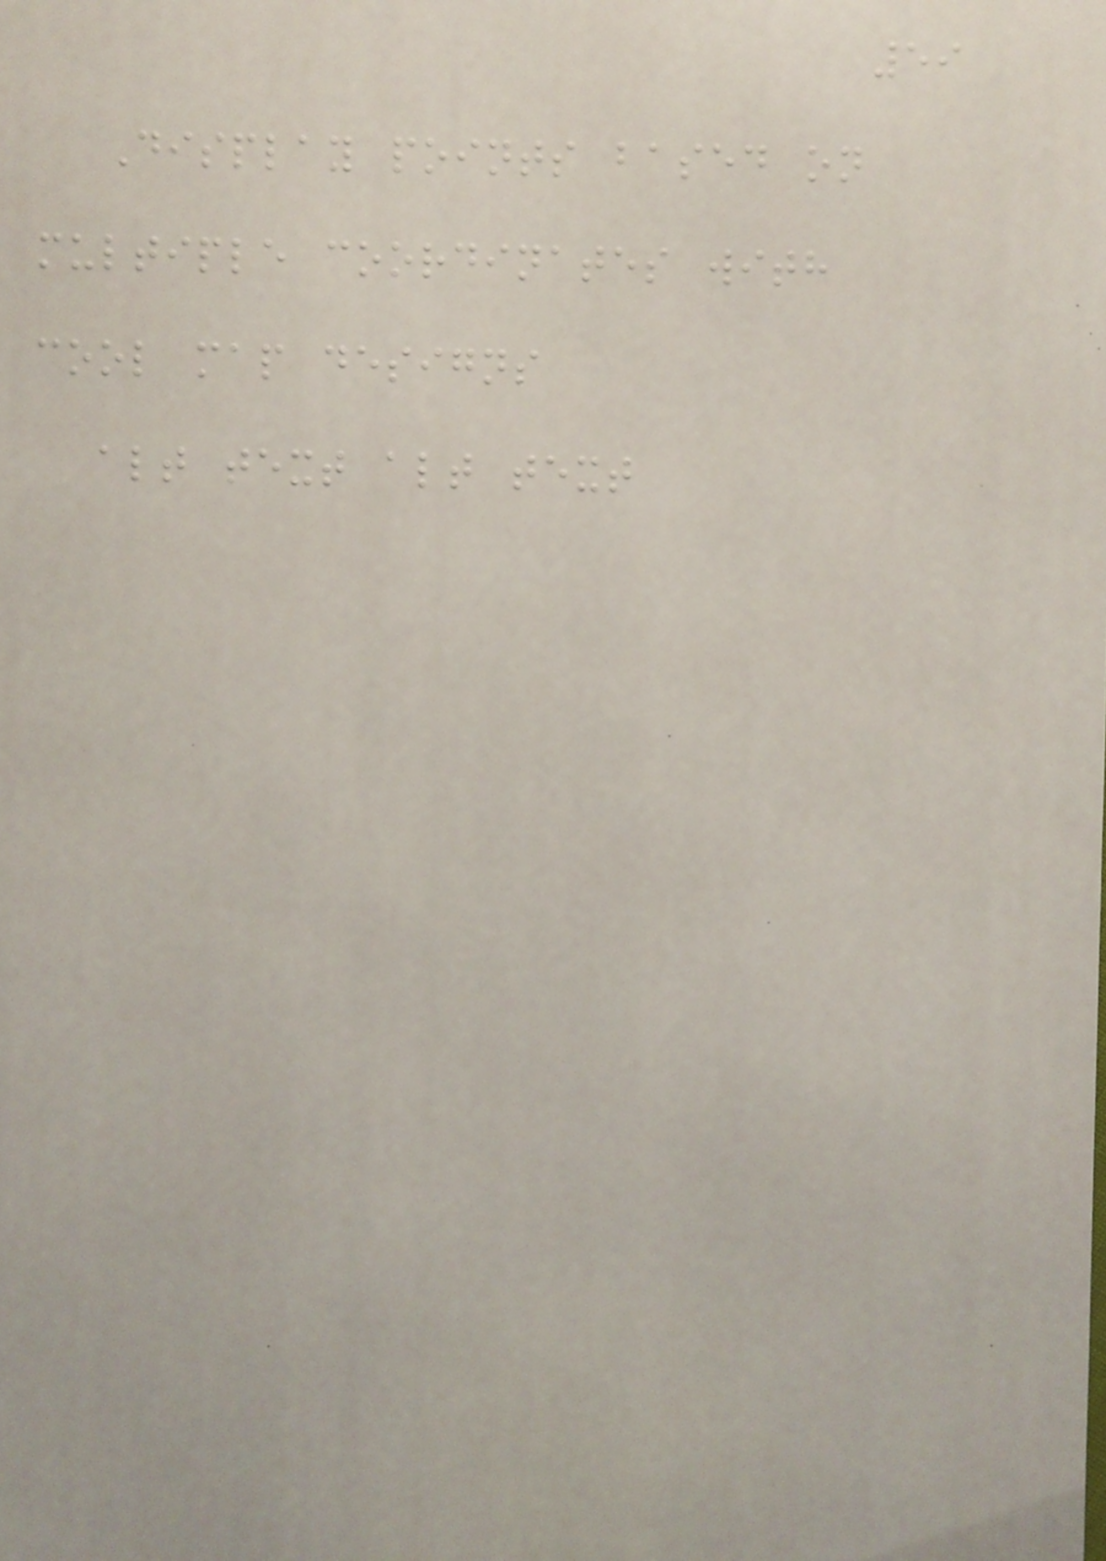59
Display points based on
multiple coordinates with
cool map designs
alt text alt text
